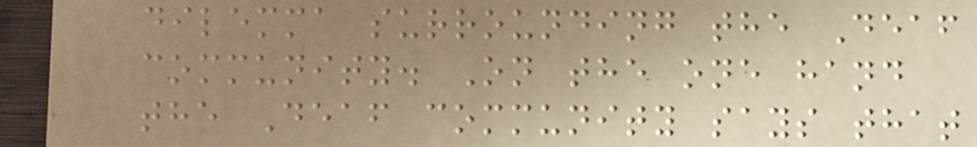dilemma surrounding the Deaf
community. On the one hand
the Deaf community says that
